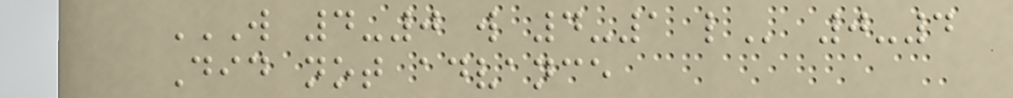W 4-0 W 4-1 L 0-4
Did not advance
